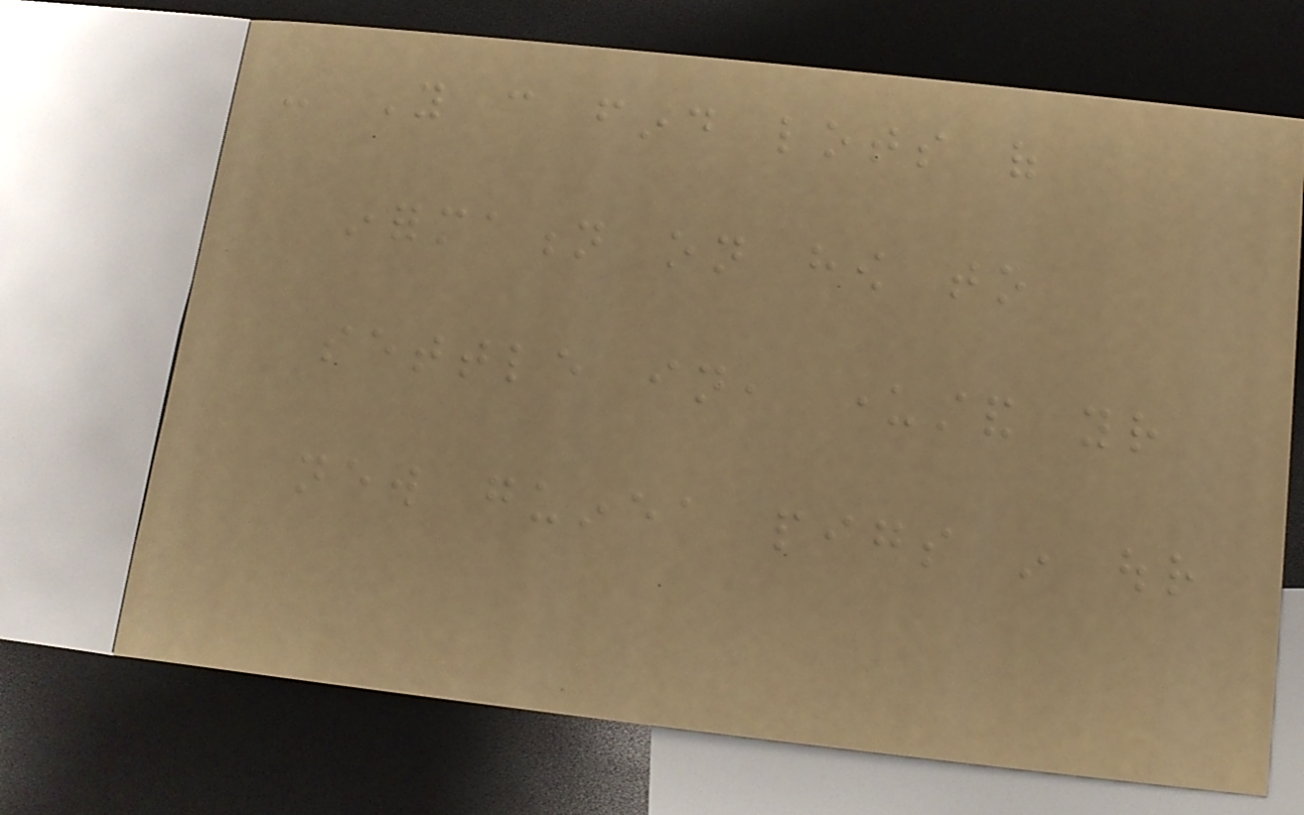- You can find lots of
information on how to
settle in, understand your
new guinea pigs in our
